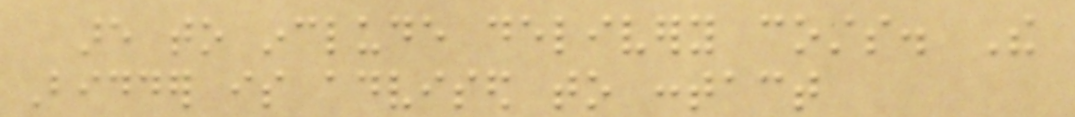are to include delivery costs. The
Bidder is advised to contact
